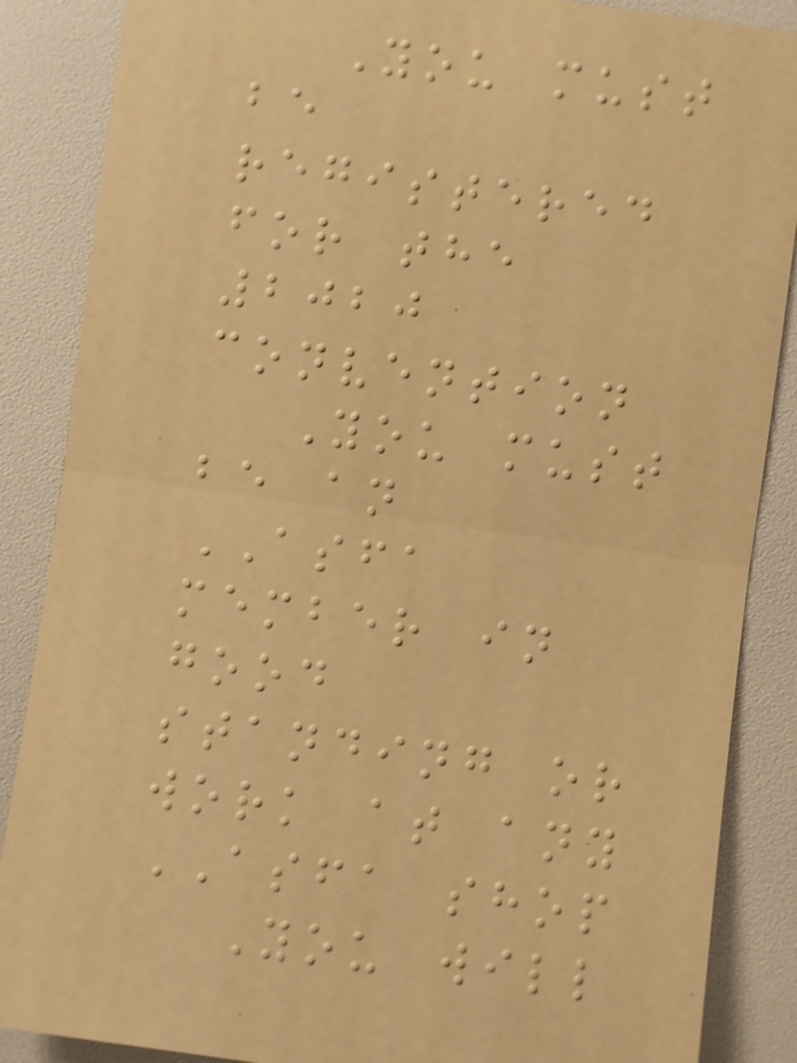You must
be
registered
for the
2020
convention
You must
be an
ASFA
member in
good
standing or
work at any
ASFA shop
You will
